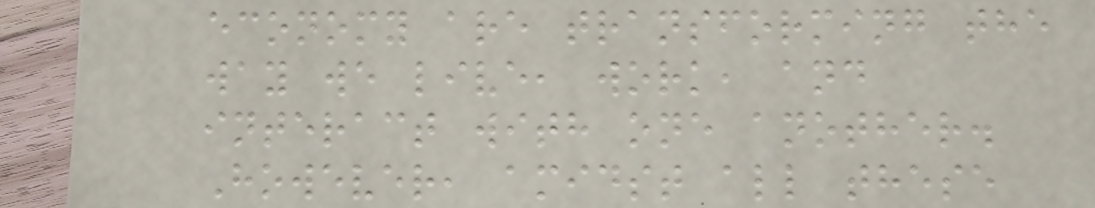economy are transforming the
way we live, work, and
interact with one another.
However, amidst all these
